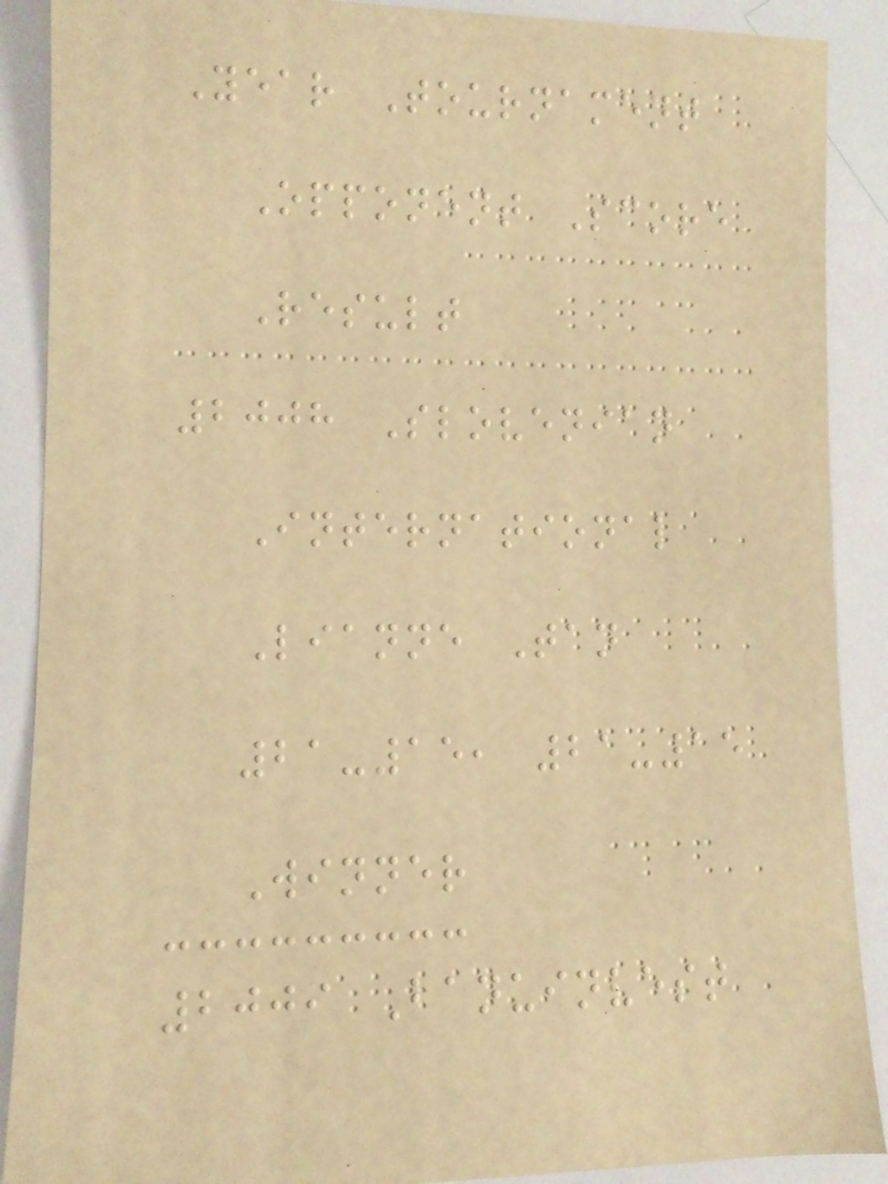Year Tournament
Opponent Score
Result
2008 Slovenian
International
Lianne Tan
21-15, 21-15
Winner
2009 Banuinvest
